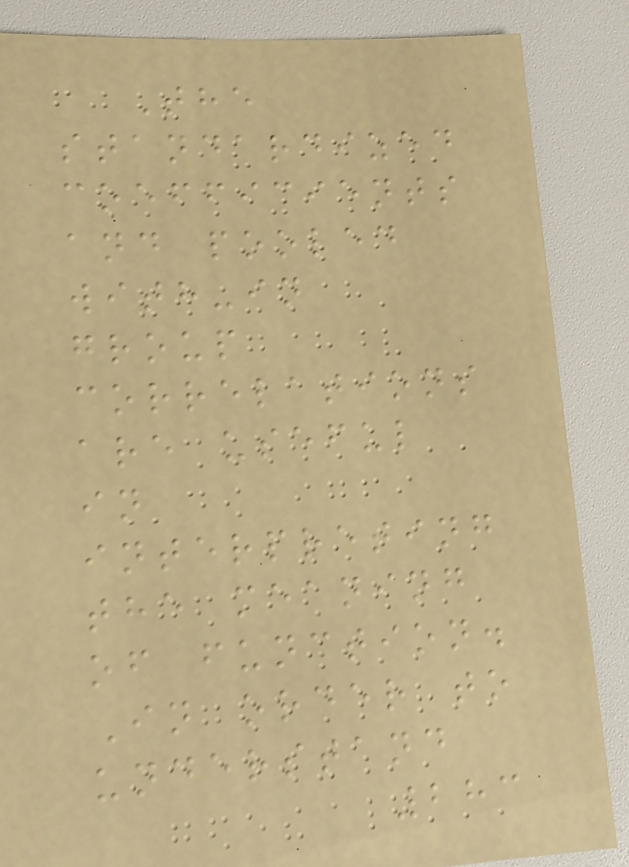The
standardized
coefficients
and pooled
with-in
group
correlations
are useful
in
interpreting
the meaning
of function.
In order to
understand
283
